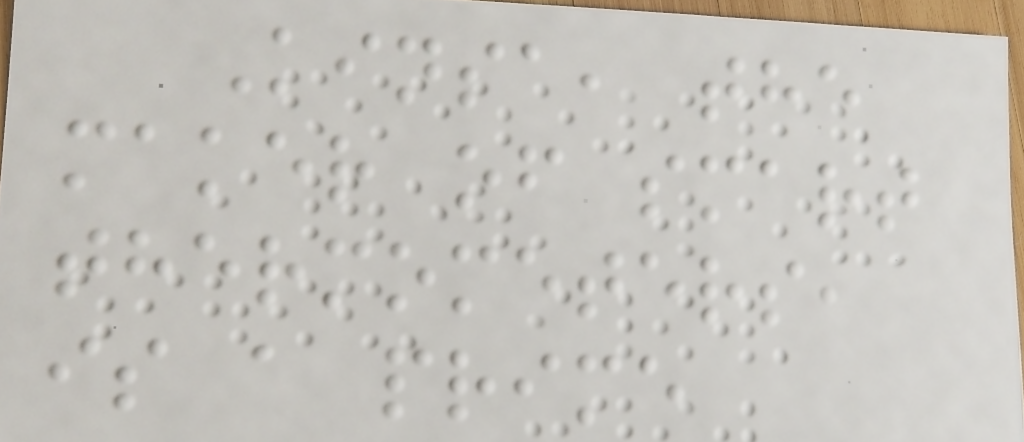Kinsa, the
maker of smart
thermometers,
is a prime
